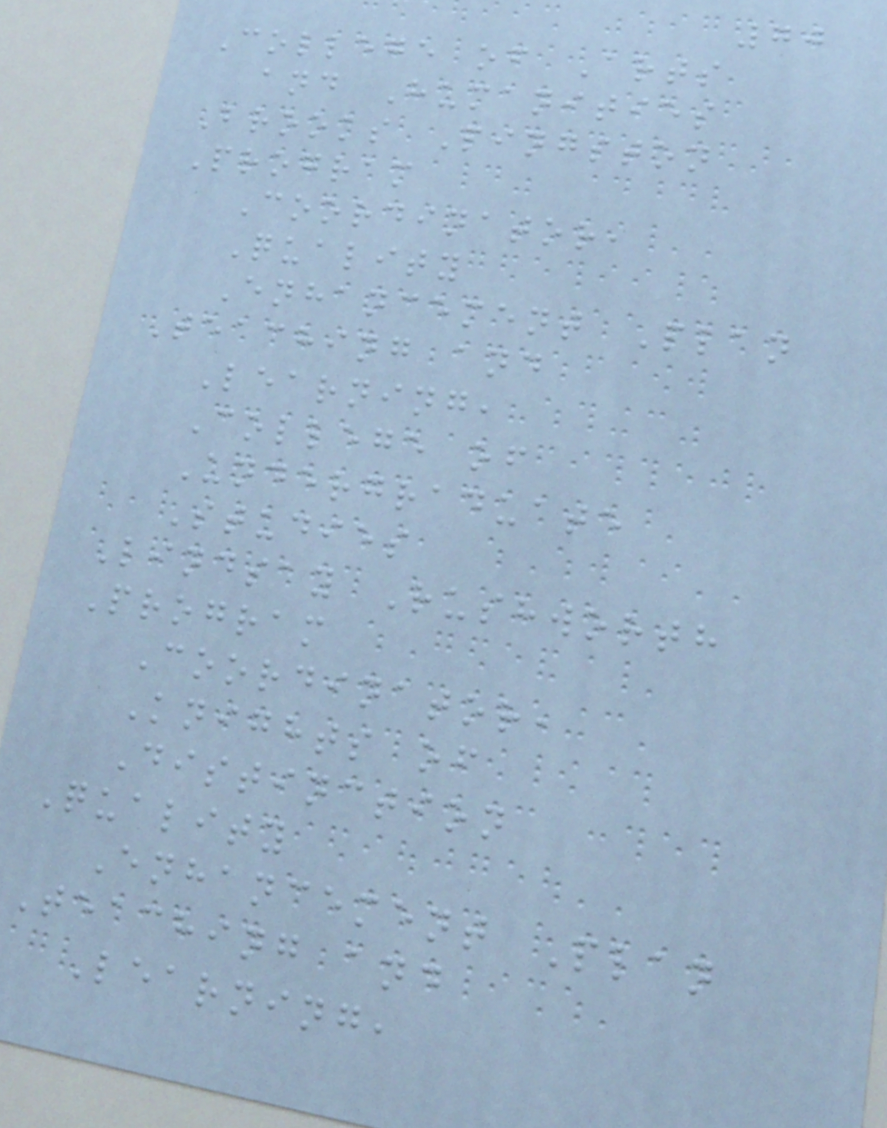70
College of Arts
and Humanities
Brooks Pingston
Program
Coordinator,
Quality
Enhancement Plan
Teaching and
Learning,
College of
Undergraduate
Studies
Lindsay Rushworth
Program
Coordinator,
Knights of
Distinction
Quality
Enhancement Plan
Teaching and
Learning,
